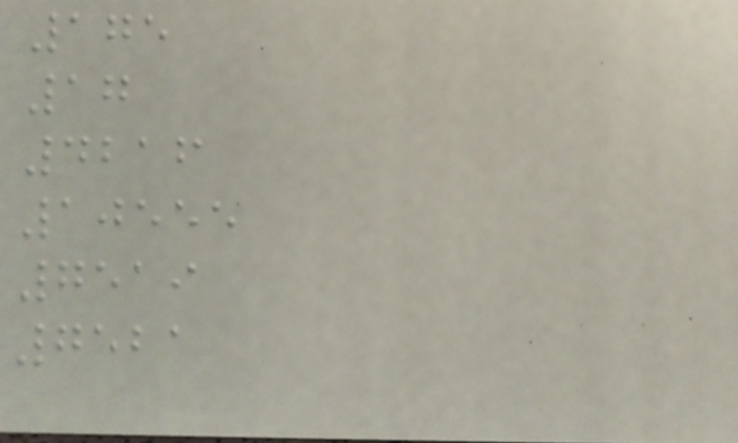175
17
4216
10555
7519
7521
